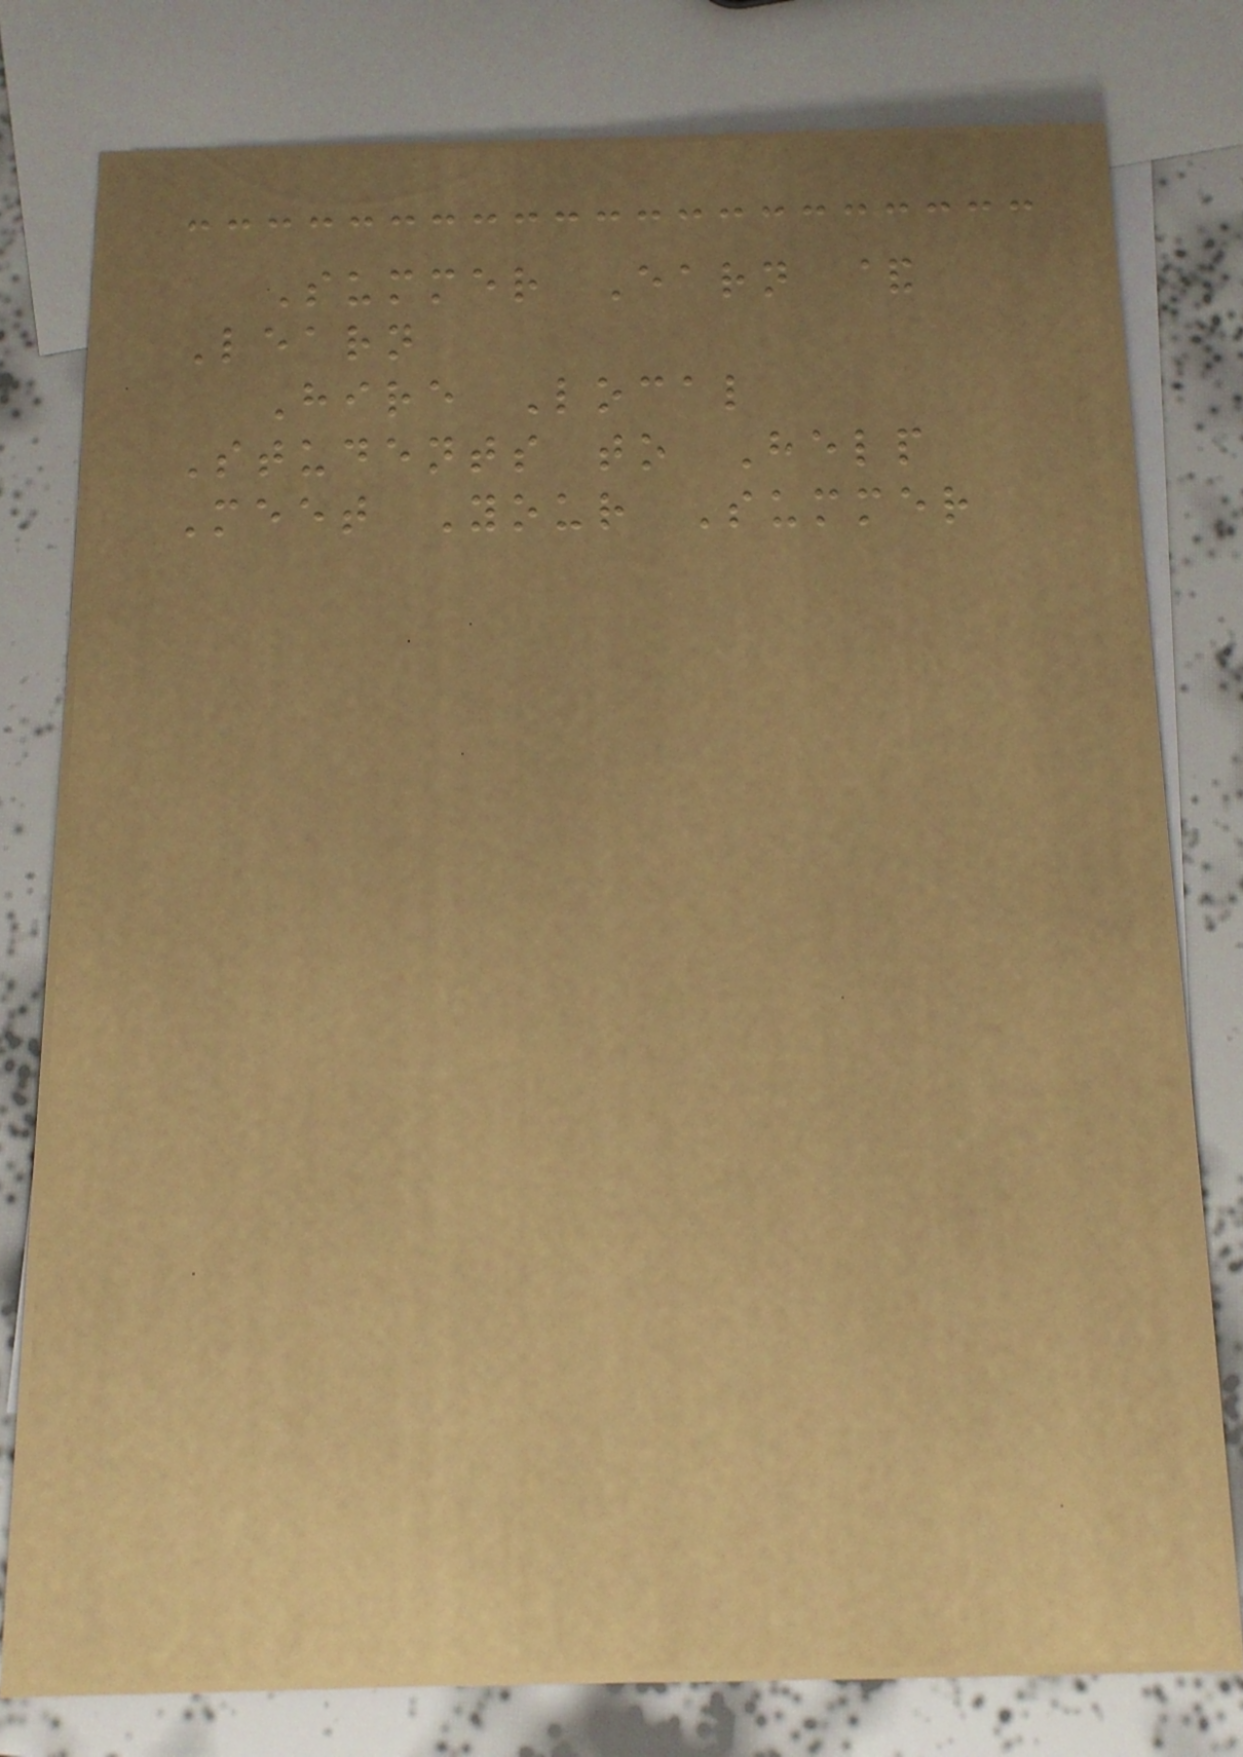Summer Earn &
Learn
Hire Local
Students to Help
Meet Your Summer
